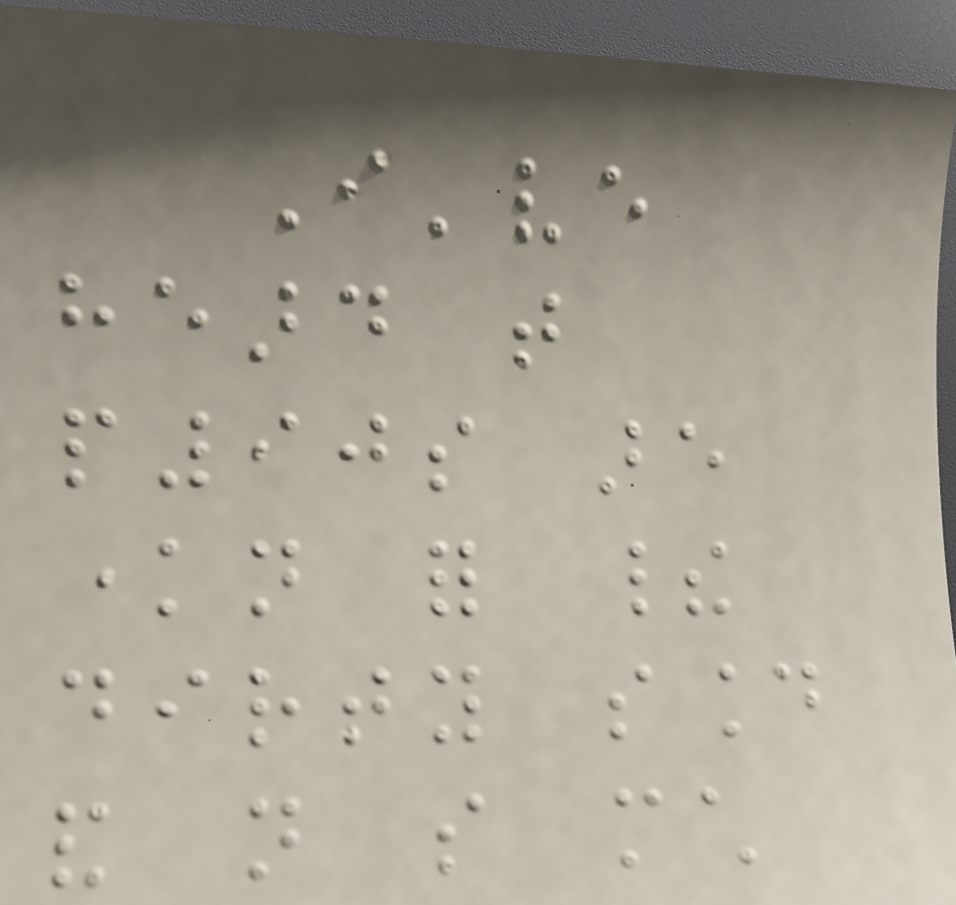I've
heard that
p90s are
known for their
dirty sound
and not so much
